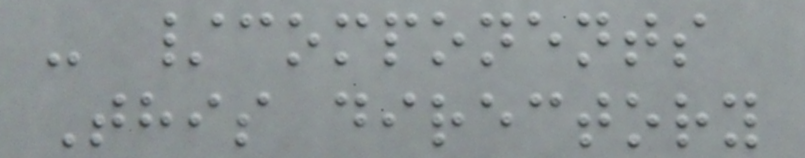- /components
This directory
